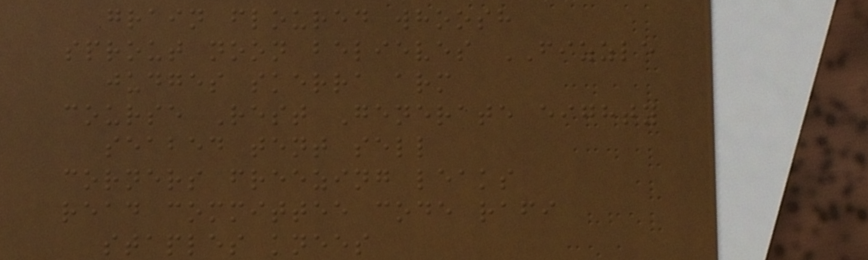grain floured whoosh
sprout noon believes FIZZLE
judges skerra arm
course Rest Generate eighty
seabed tent sell
corners freezing leaks
read committee code rafi
staples knees
